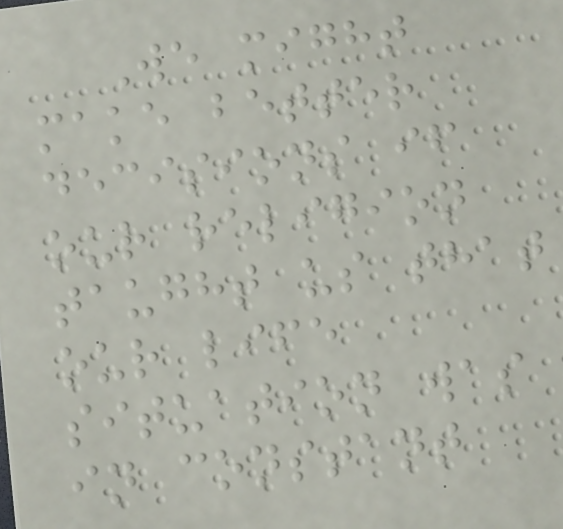We might
make better
decisions if
our religion
taught us that
our life
situation was
in constant
